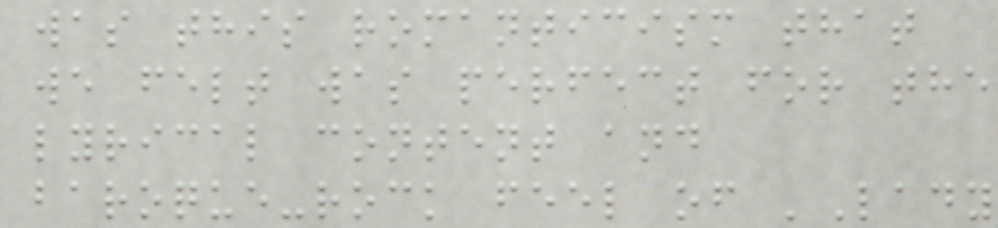was this romanticism that
we felt was perfect for the
lyrical content and
baroque-rock feel of 'Lady
